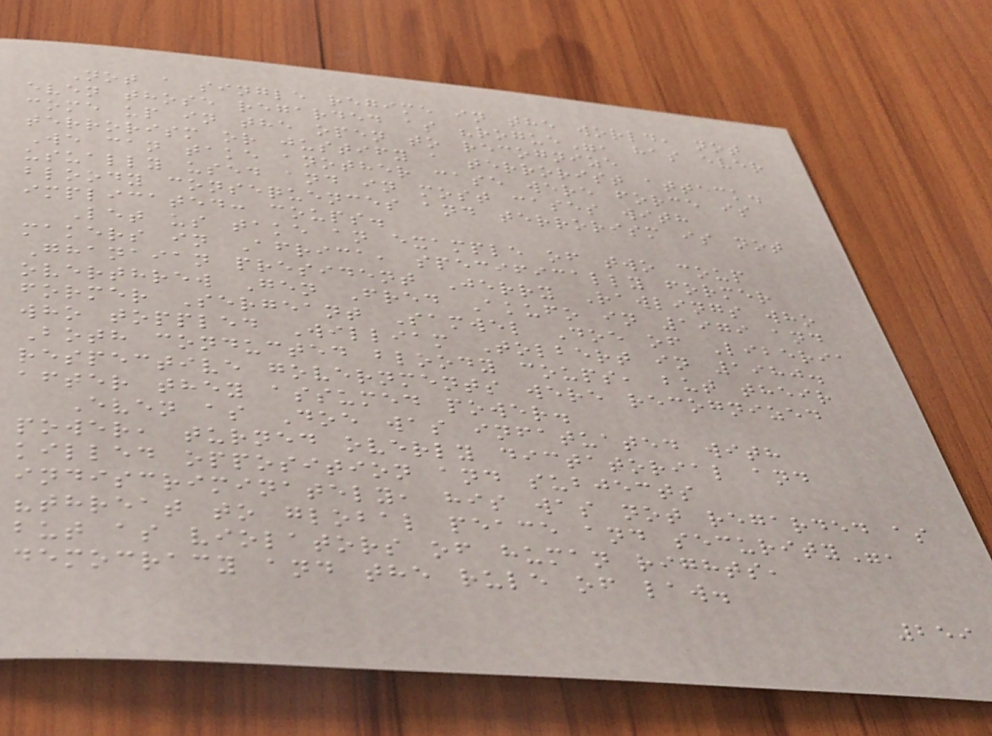Not a single regime in the world, not
even those regarded as "rogue", has ever
come up in the open to recognize
terrorism or justify a terrorist attack.
We can take another case were force is
usually used and in most cases with
bloody consequences and terrorism is not
implicated: coups.
Let us take an example of two coup
makers in Africa, specifically former
Ghanaian president Jerry Rawlings who
overthrew Gen Fred Akufo in 1979 and
former Sergeant Samwel Doe of Liberia
who toppled William Tolbert in 1980.
Both conducted bloody coups, but their
respective governments were recognized
after they assumed power.
Even as Doe was infatuated with
power, turned overly dictatorial and
killed opposition and subjects
indiscriminately, his was not regarded as
"threat to global peace and security",
but as violators of human rights,
democracy and the rule of law.
259
